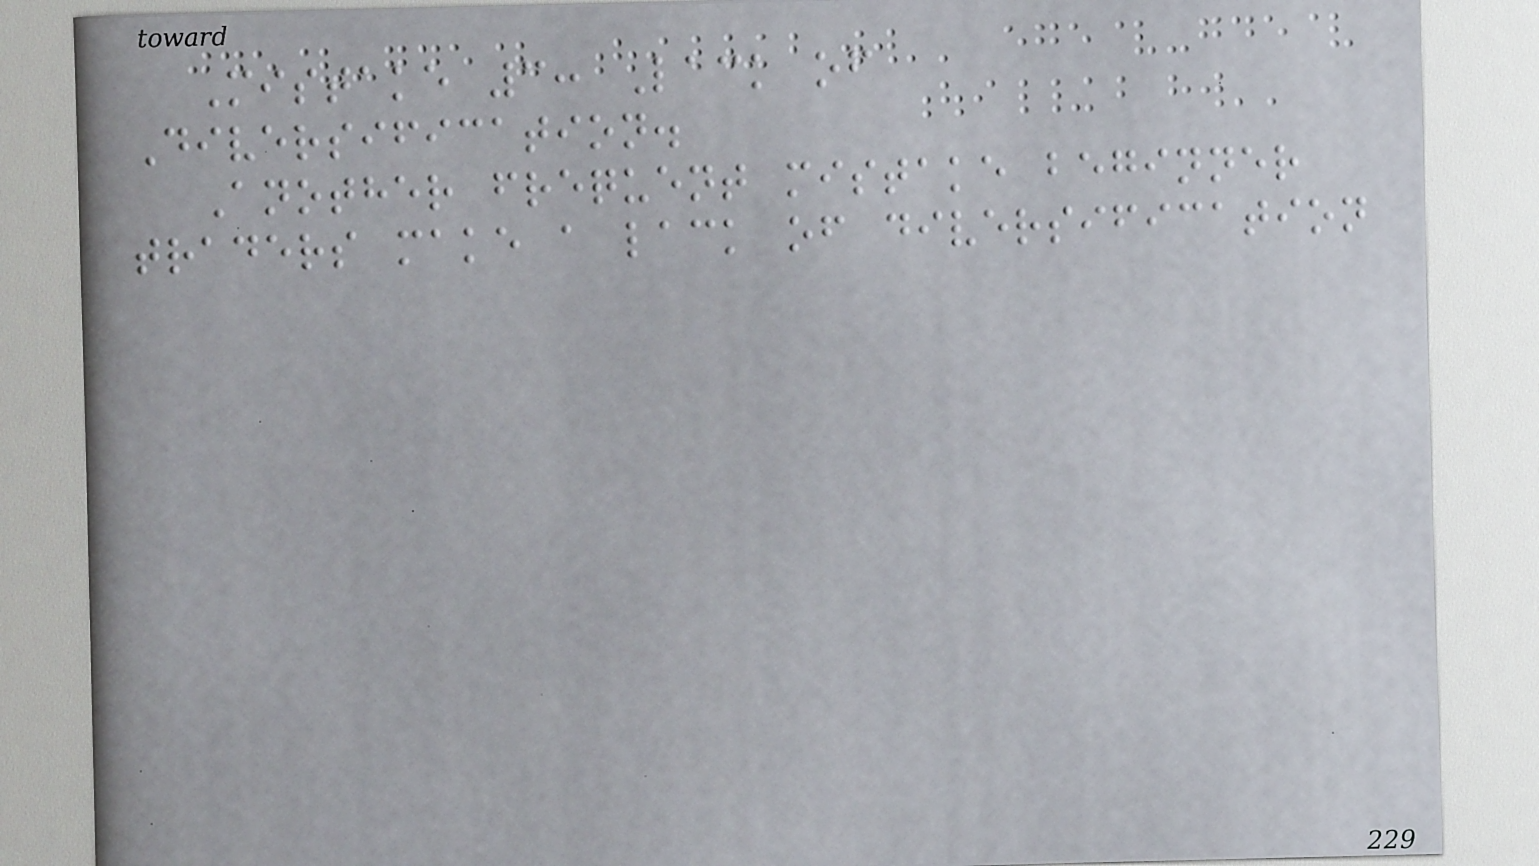Mistake 3: Lack of
Diversification.
Another frequent mistake beginner
traders make a lack of diversification
